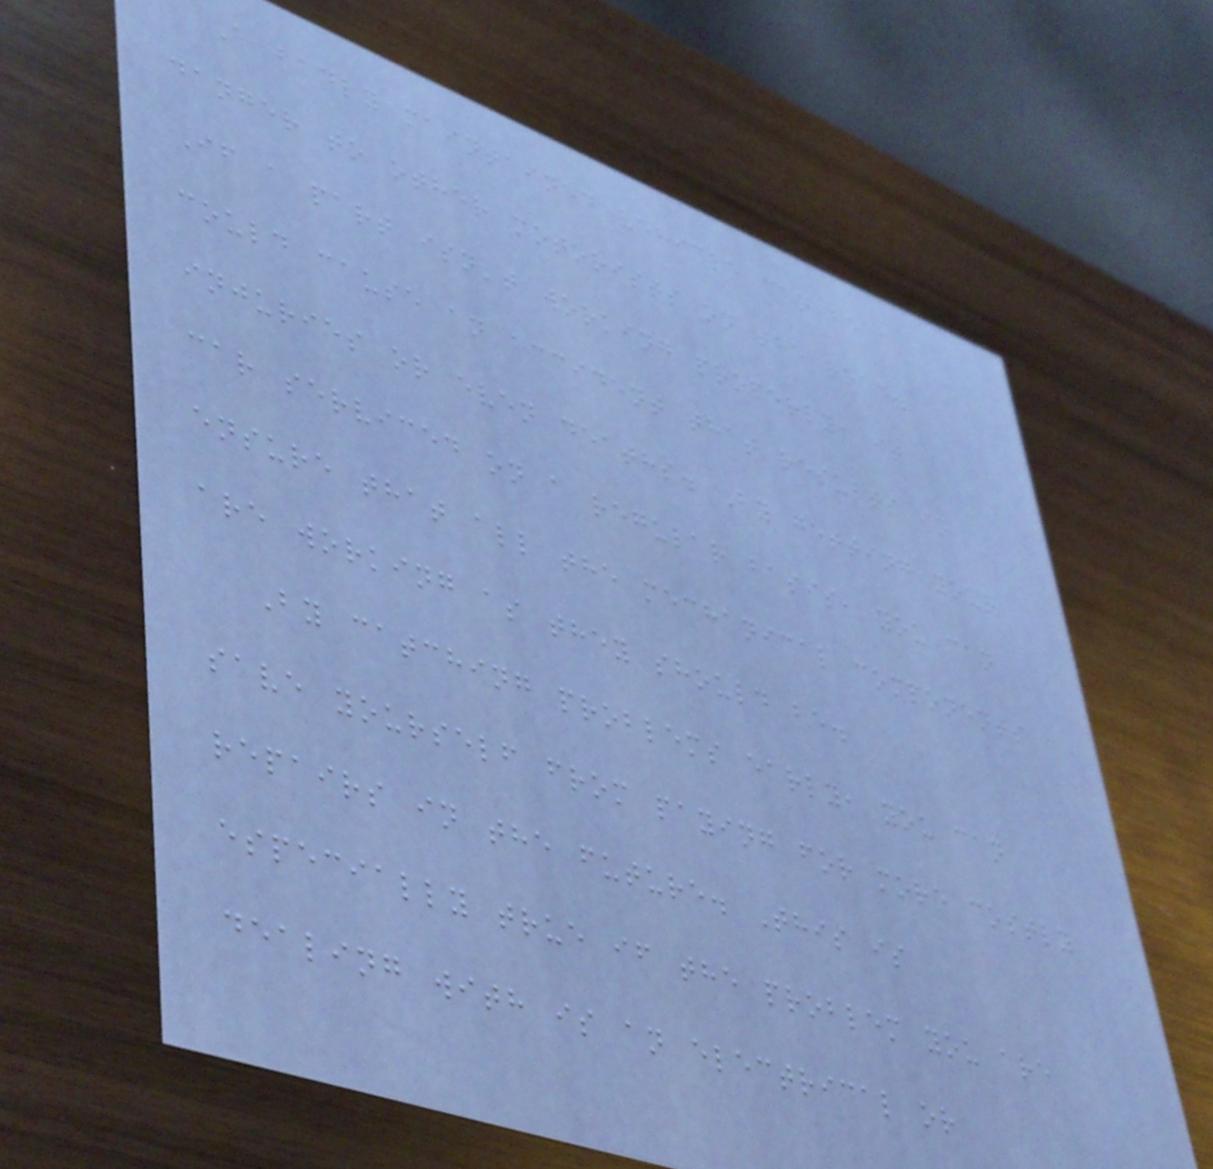A badly maintained vehicle can be a
danger to other motorists on the road.
If a part isn't working properly, it
could cause an accident that results in
injuries or even deaths. By getting your
car serviced on a regular basis, you can
ensure that all the mechanical components
are working as they should be.
By catching problems early, you can
save yourself from paying for more costly
repairs in the future. This is
especially true if the problem you are
dealing with is an electrical or
